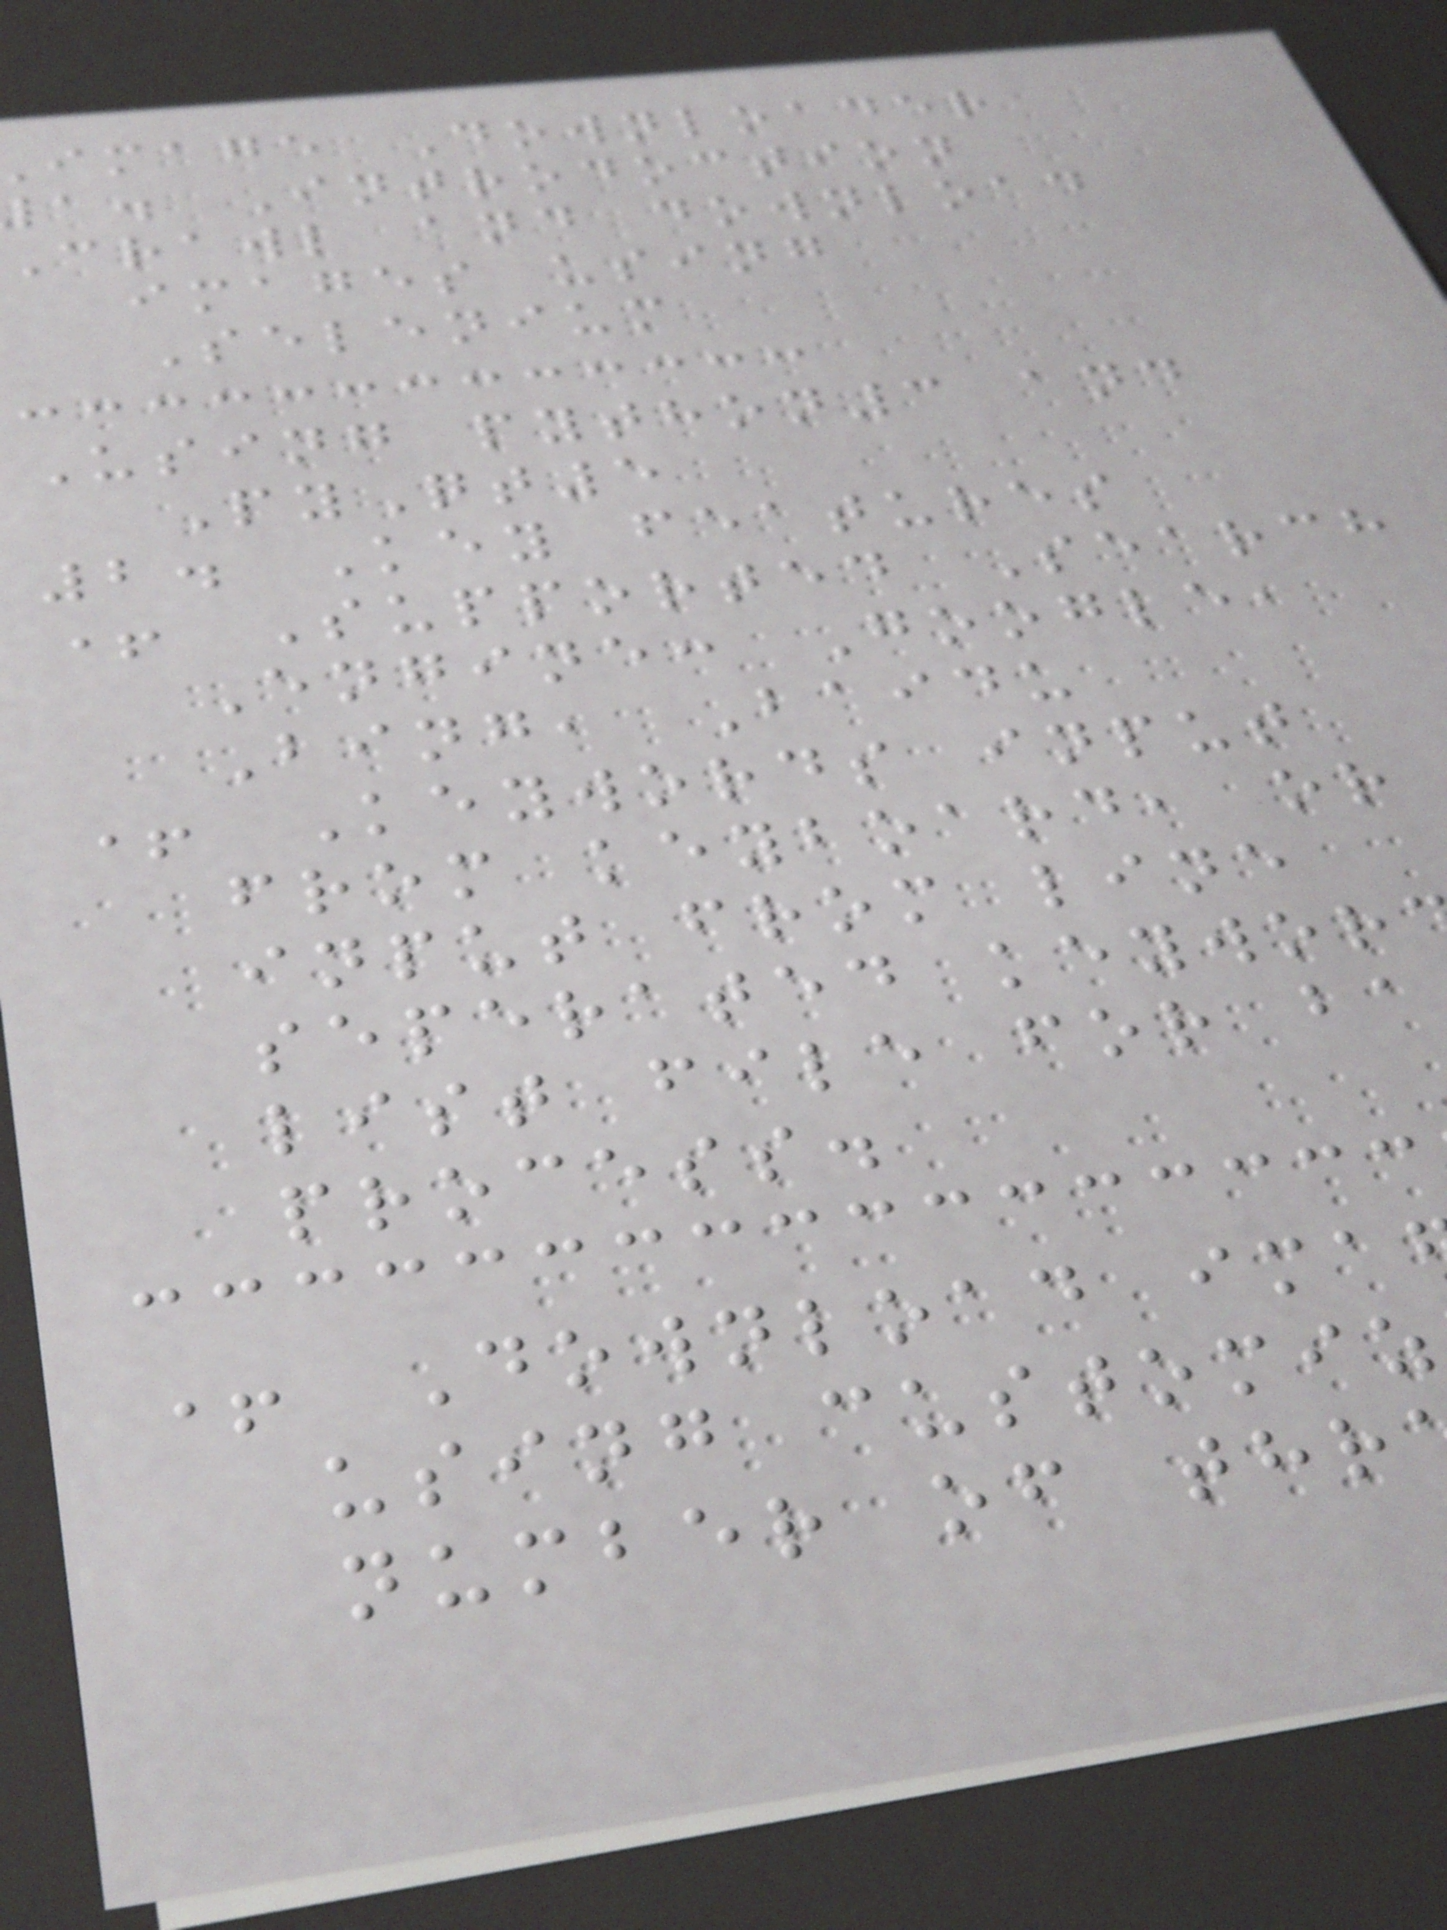image Downloader
a. Introdoction
crawl and download
images using
Selenium
Using python3 and
PyQt5
2. Key features
+ Supported Search
Engine: Google,
Bing, Baidu
+ Keywords input
from keyboard, or
input from line
seperated keywor
list file for ba
process.
+ Download ima
using customiz
number of thr
